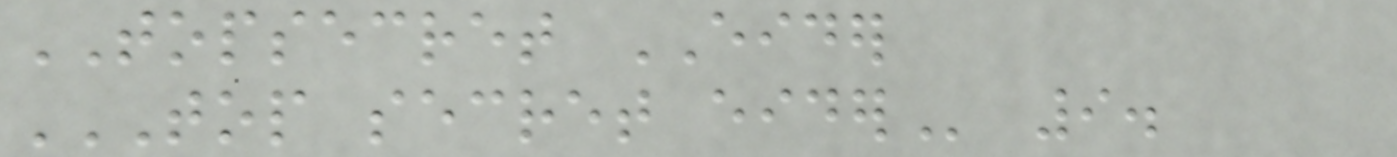TOPSECRET EIDER
TOP SECRET EIDER 9.
